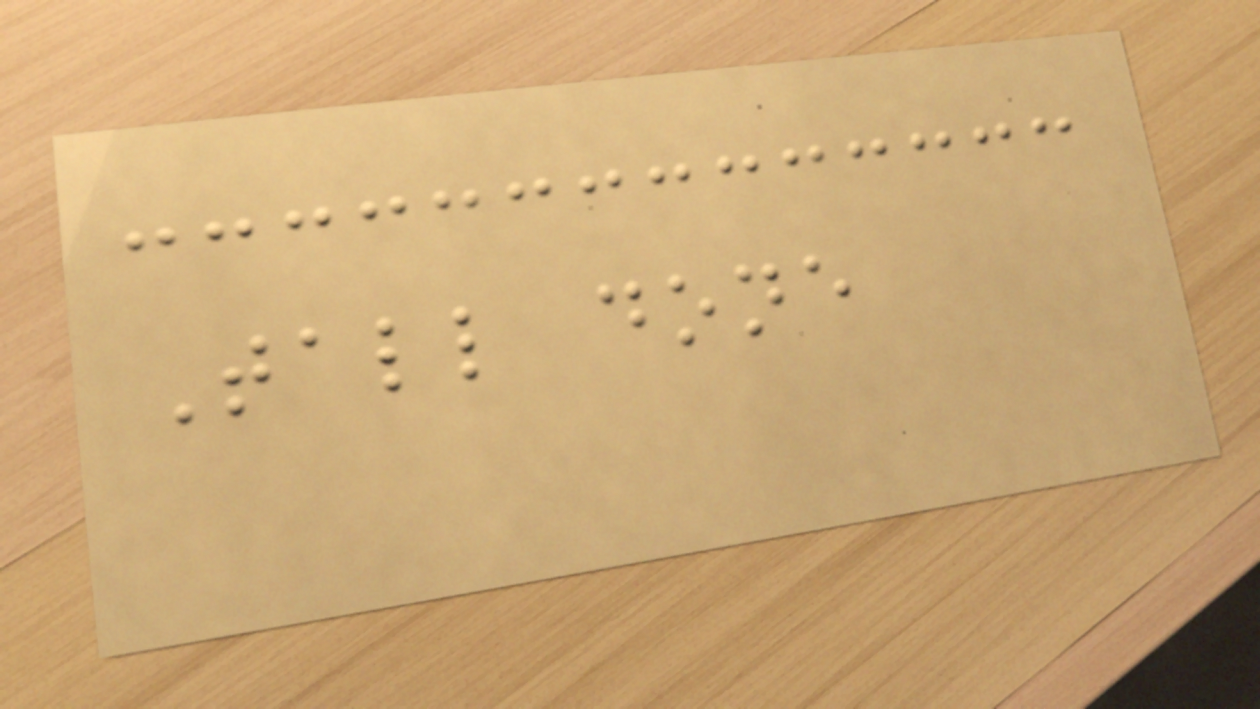Tall done
